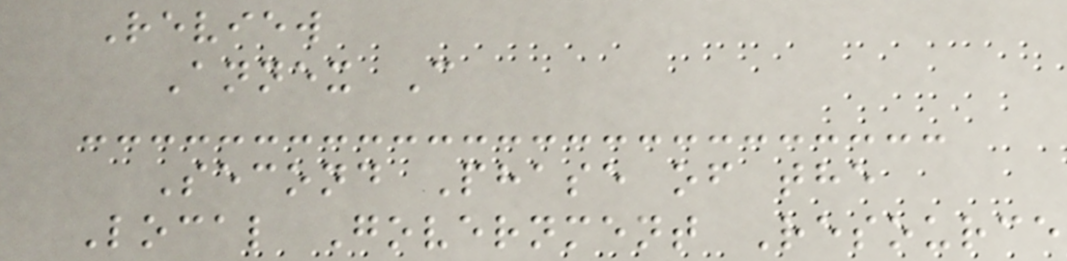Review
Annex C
Second Phase of the
Local Government Resource
